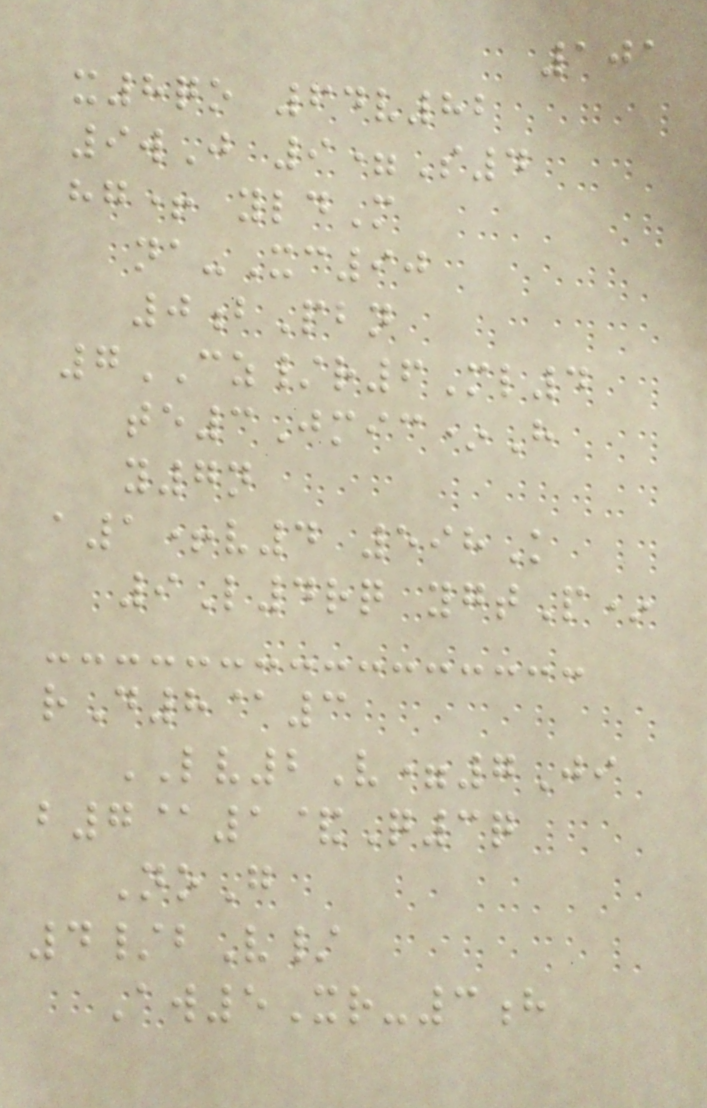101
x8qo 64v82
9wJ 9=S4
hg+ yldM
na-Xc90
0bPbn
7CZ/r6Ml4
te3Jmic*H
y7n
a1+v4 598K
9L4rq ygtP*
rD8@3
LV2V=7Ji
b7@1&Q3q
NoG
4/bV/
Aw5Xr-3h
